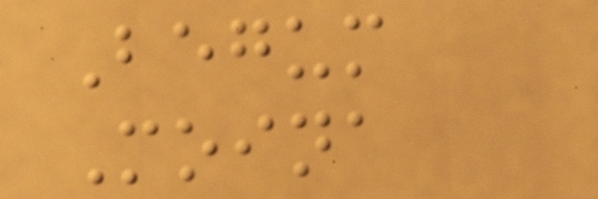Begum
Moina
